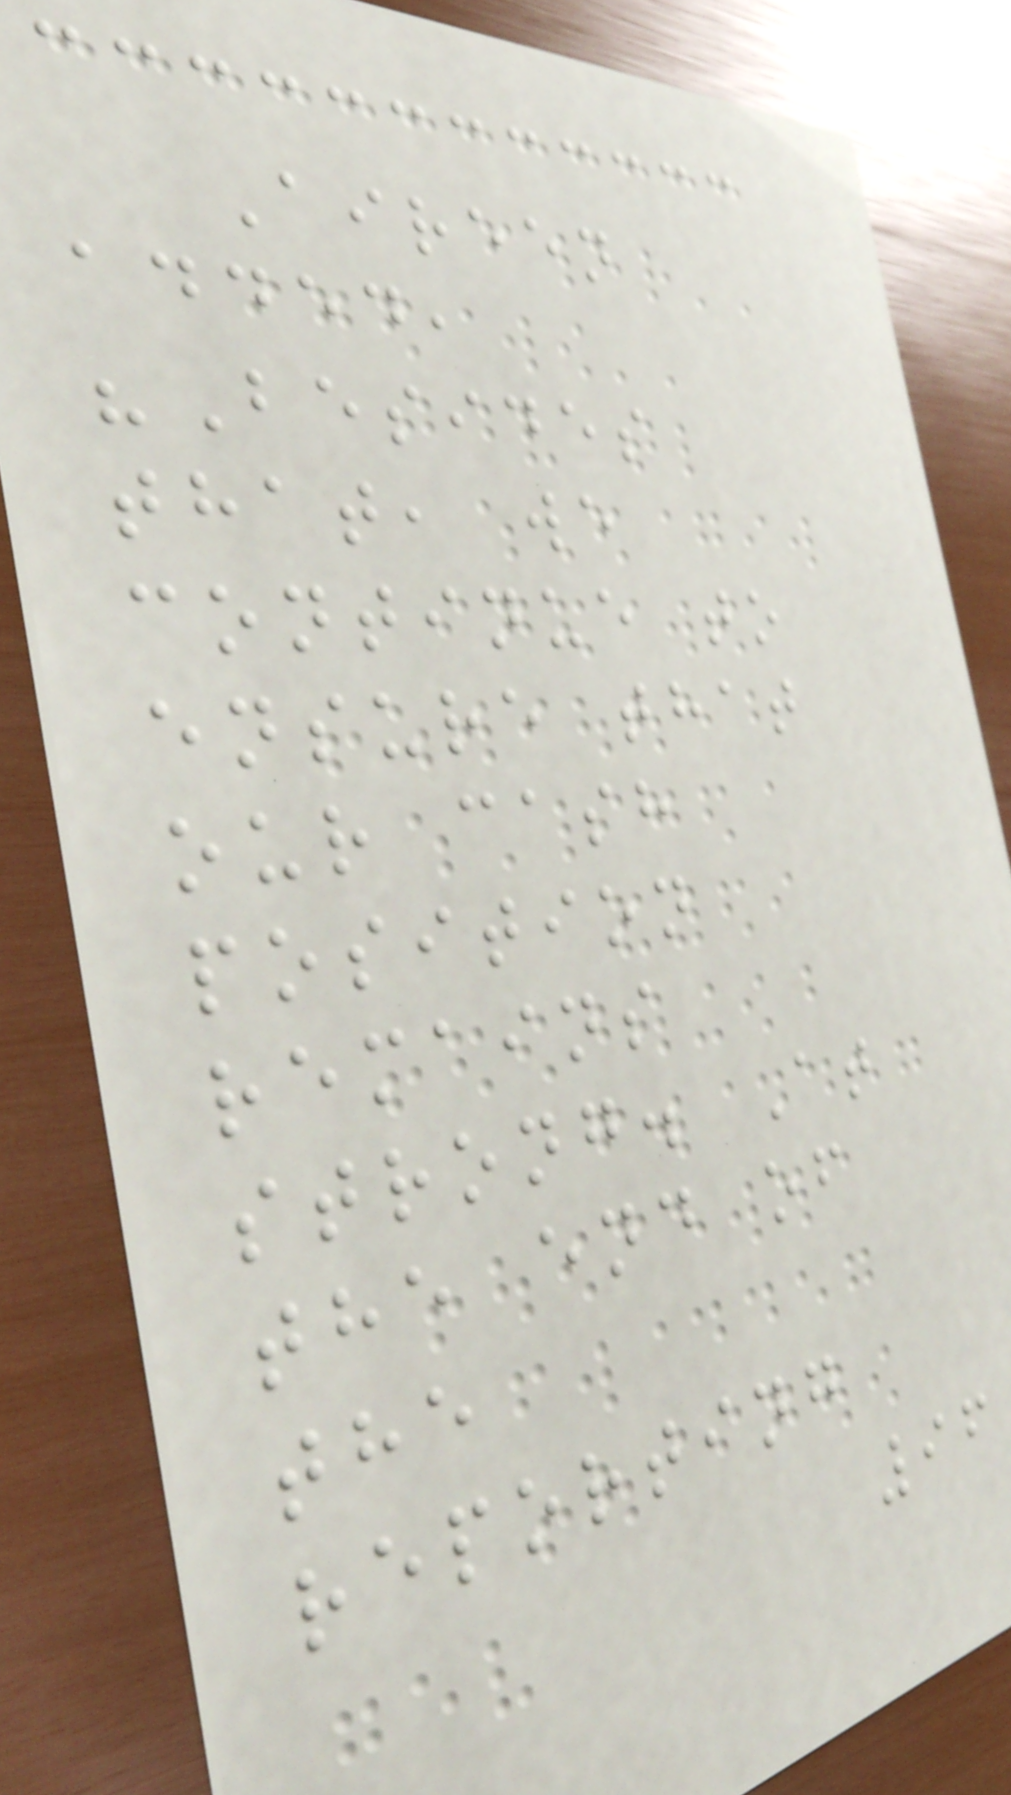Aireen
added,
"Besides
that, we
continue to
ensure that
our cash
position
remains
strong. At
the end of
the
reporting
96
